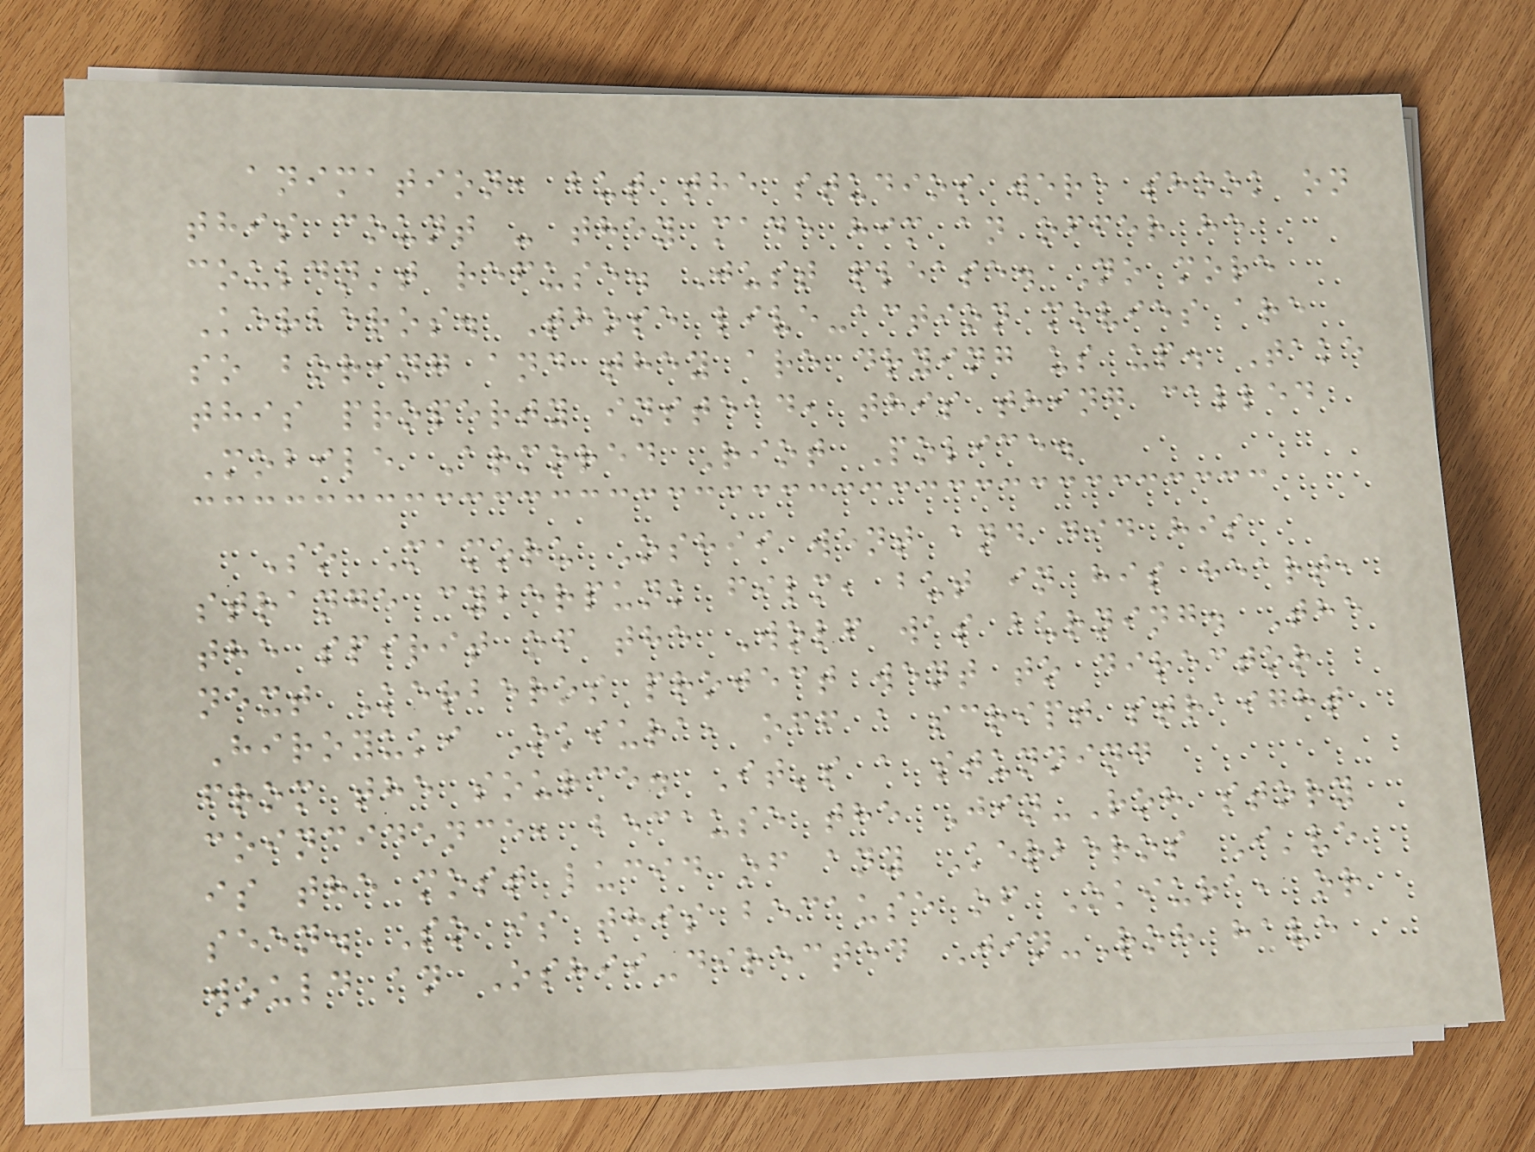animation, but the studios were shook on
this count - they made him an offer he
couldn't refuse. Just please. No more
Kerberos. Those live-action movies are
so boring and they are drying us up. Take
this property instead, this thing called
Mobile Armored Riot Police.
So Mamoru Oshii went and did his
strange cyberpunk film, but in his heart,
the spirit of the Wolf was burning. The
next Kerberos project went to director
Hiroyuki Okiura, off a script straight
from the source. It's a stunning
coincidence, because the Jin-Roh story
is the most lucid of any Kerberos I've
seen. So is this because of Okiura, or
would an Oshii-directed Jin-Roh have
